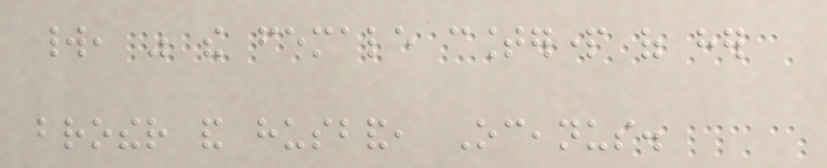world, was the female counterpart of her
brother and husband, Oceanus.
